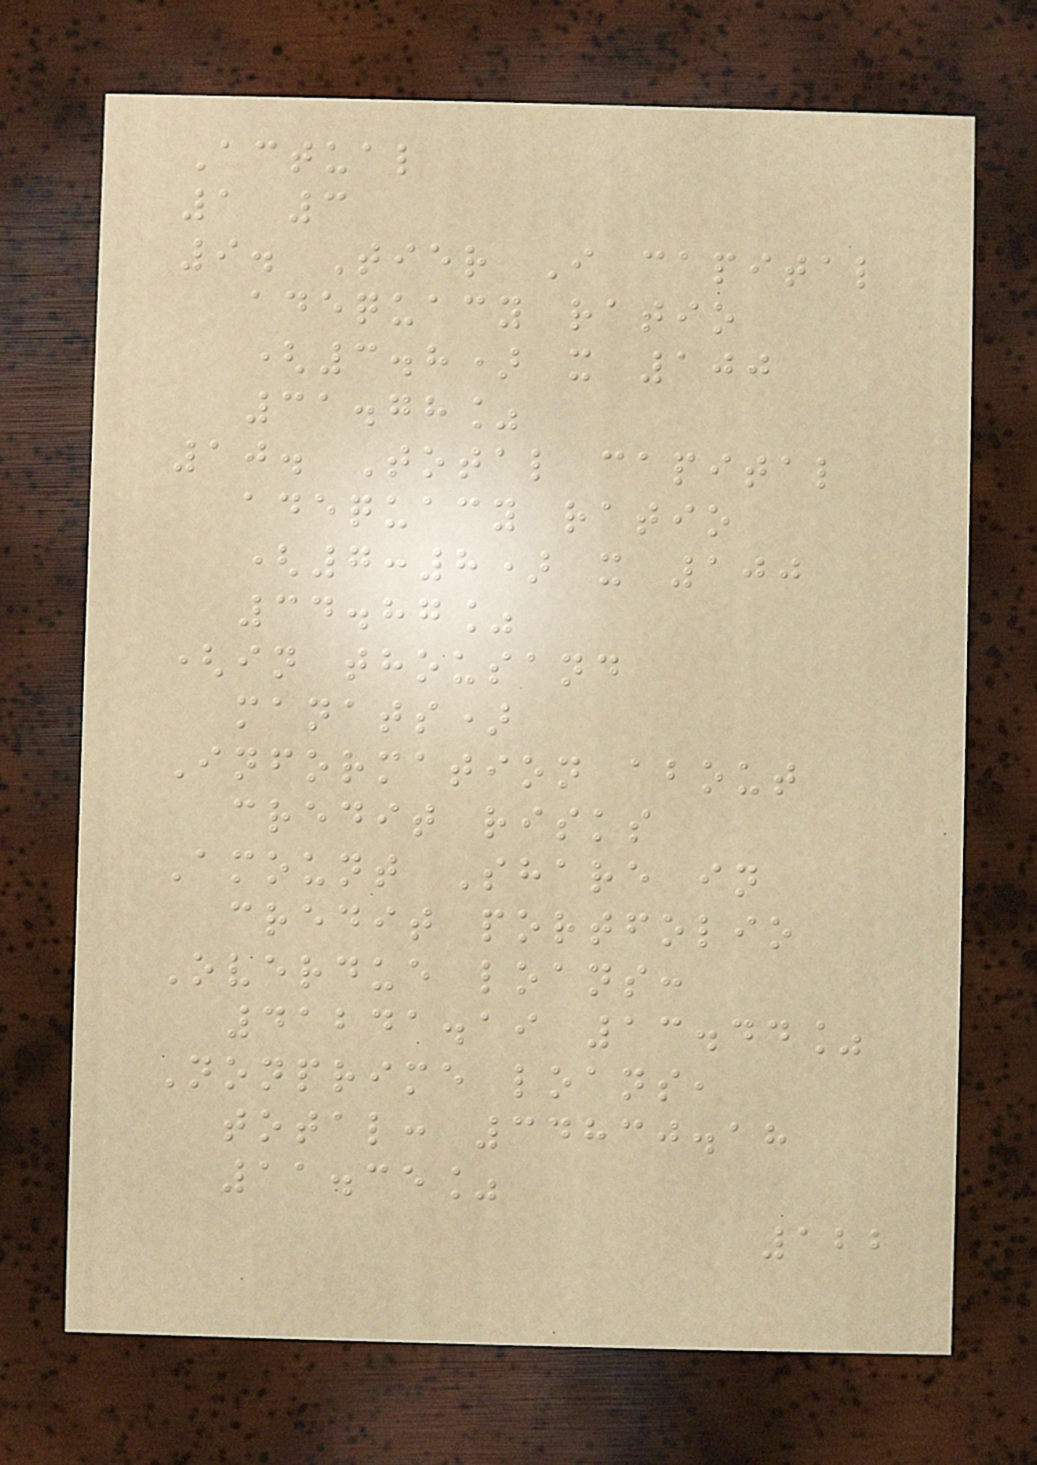Actual
1 3
9. Tier I capital
adequacy ratio
(3.8) x 100
31.78%
10. Total capital
adequacy ratio
(7:8) x 100
34.87%
(in thousand
manats)
Information about
credit risks
Amount Share in
credit portfolio
Overdue loans:
41241.19 13.44%
Nonprime loans,
total: 34830.18
11.35%
122
